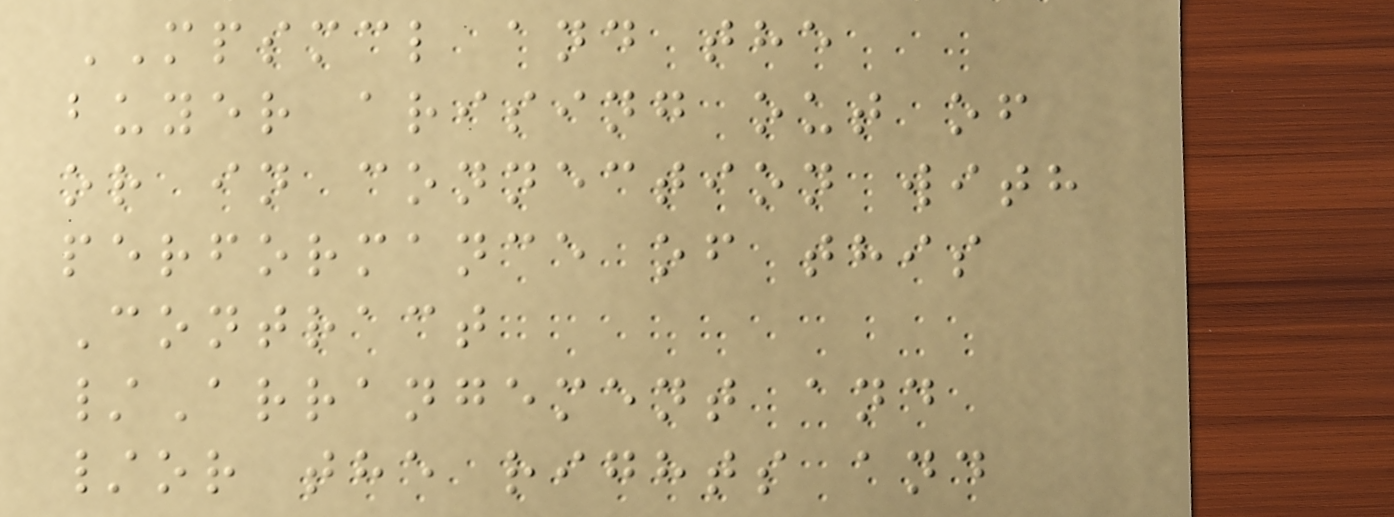MPSMCL and the
buyer arising out of
or in connection with
performance of this
Contract
/Arrangement and
/or the rights and
